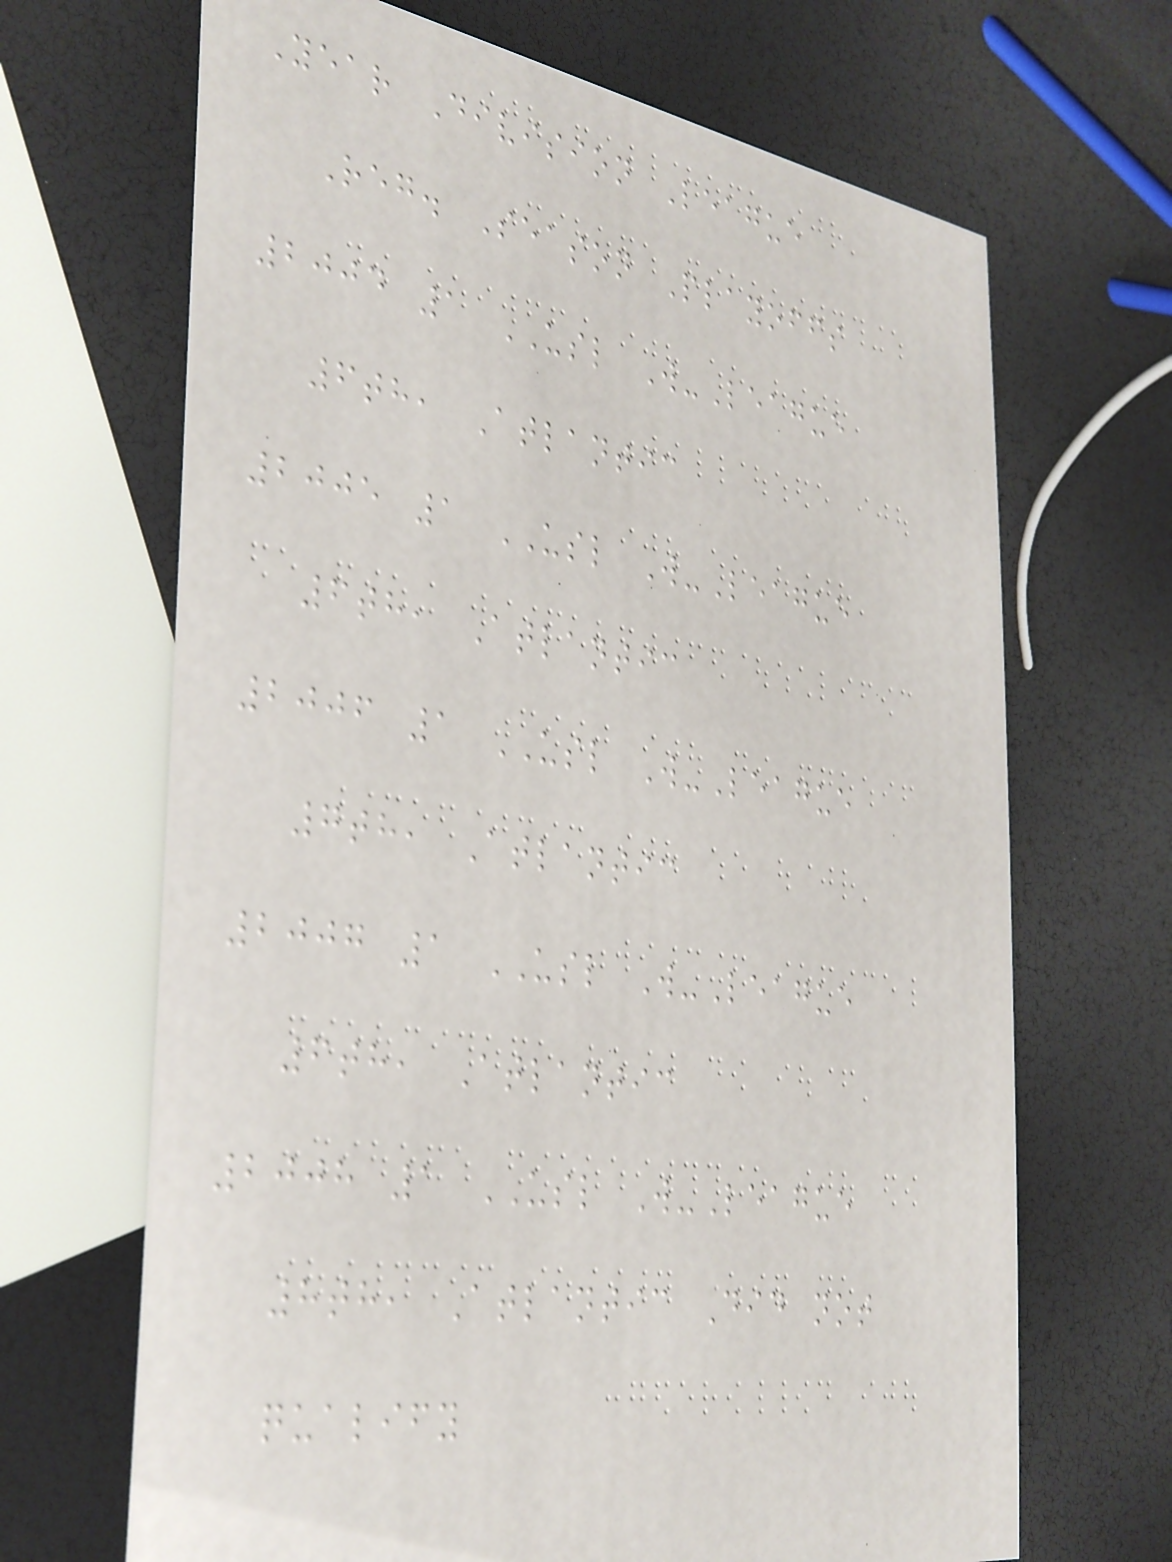Year Division League
Reg. Season Playoffs
2004 1 USL W-League
6th, Atlantic
2005 1 USL W-League
6th, Atlantic
2006 1 USL W-League
7th, Atlantic
2007 1 USL W-League
6th, Atlantic
2008 1 USL W-League
8th, Atlantic Did not
qualify
